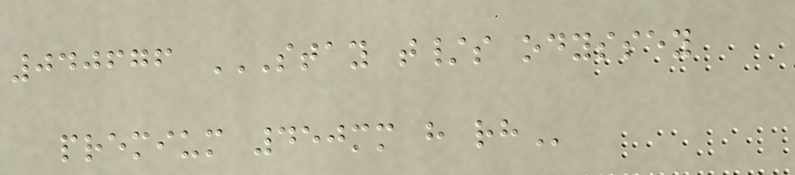040676 STAY T/S ODYSSEY
PREMIUM 450MM H RH
